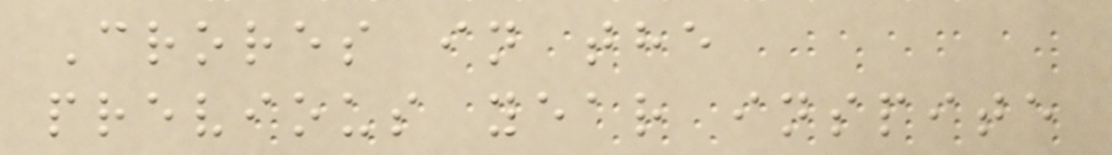Crores in the
previous year inspite
